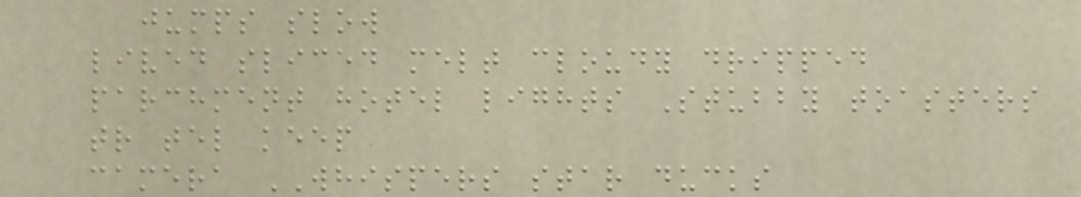jumps slow
lived sliced melt cloudy dripped
parchment hotel lights Stubby toasters
tr tel keep
camera WHISPERS star ducks
